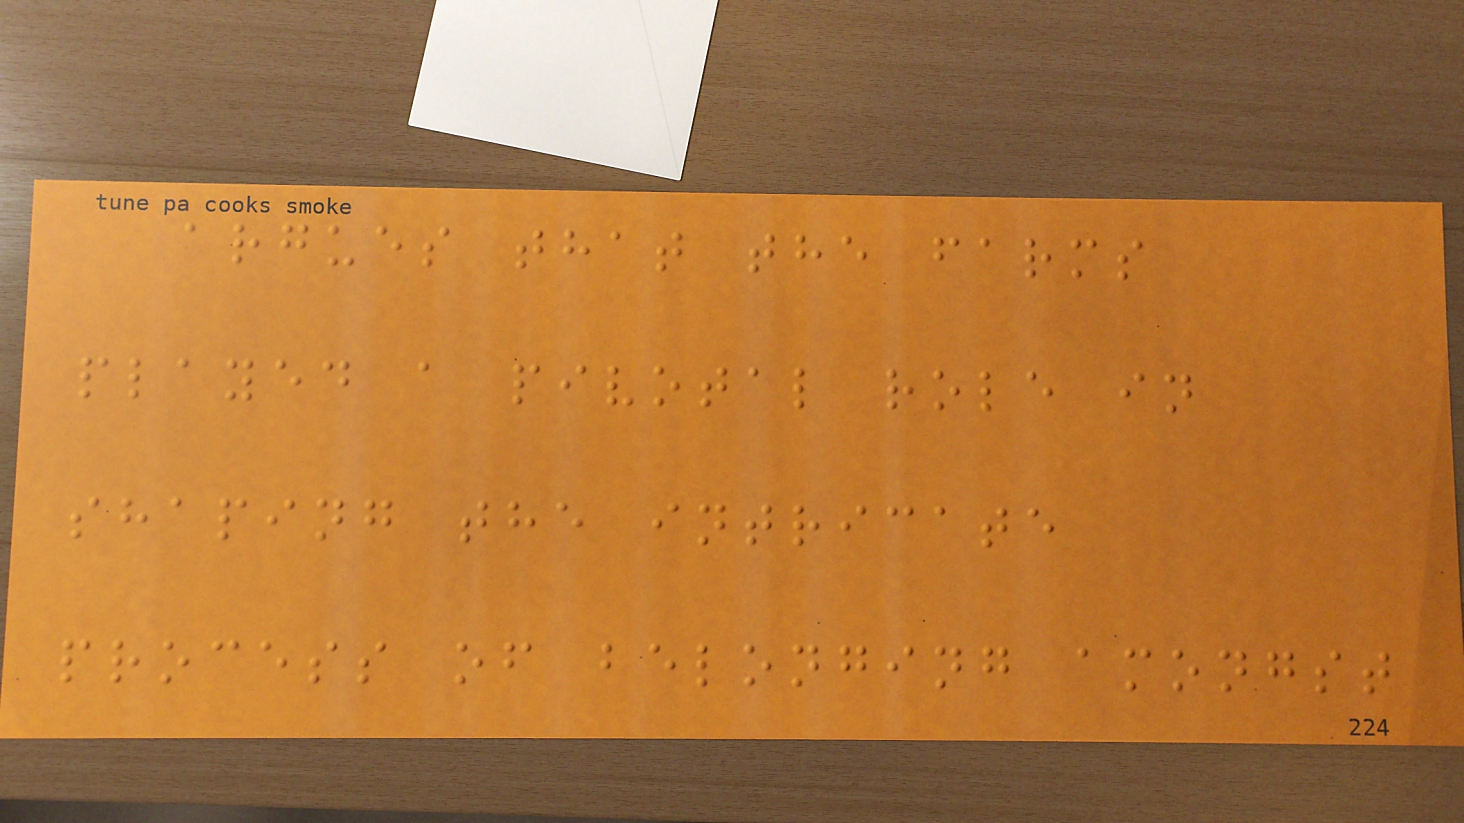argues that the farms
played a pivotal role in
shaping the intricate
process of belonging amongst
